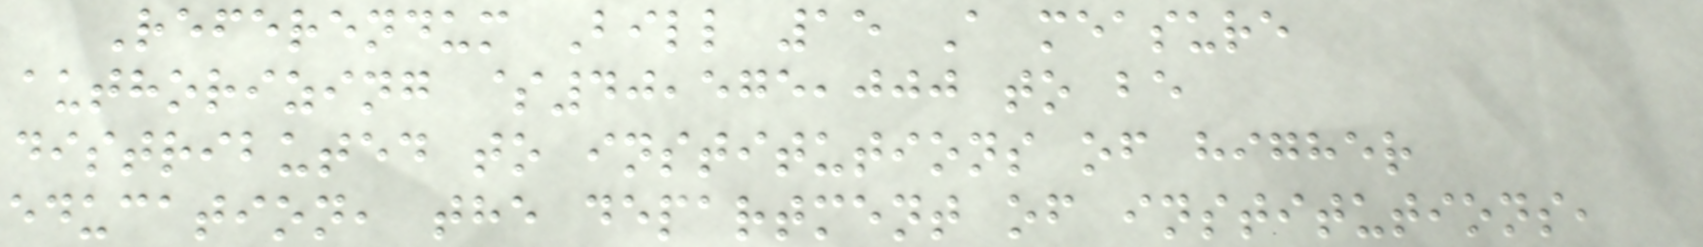Referendum Bill 15 A measure
authorizing $40,575,000 to be
distributed to institutions of higher
education, the department of institutions,
